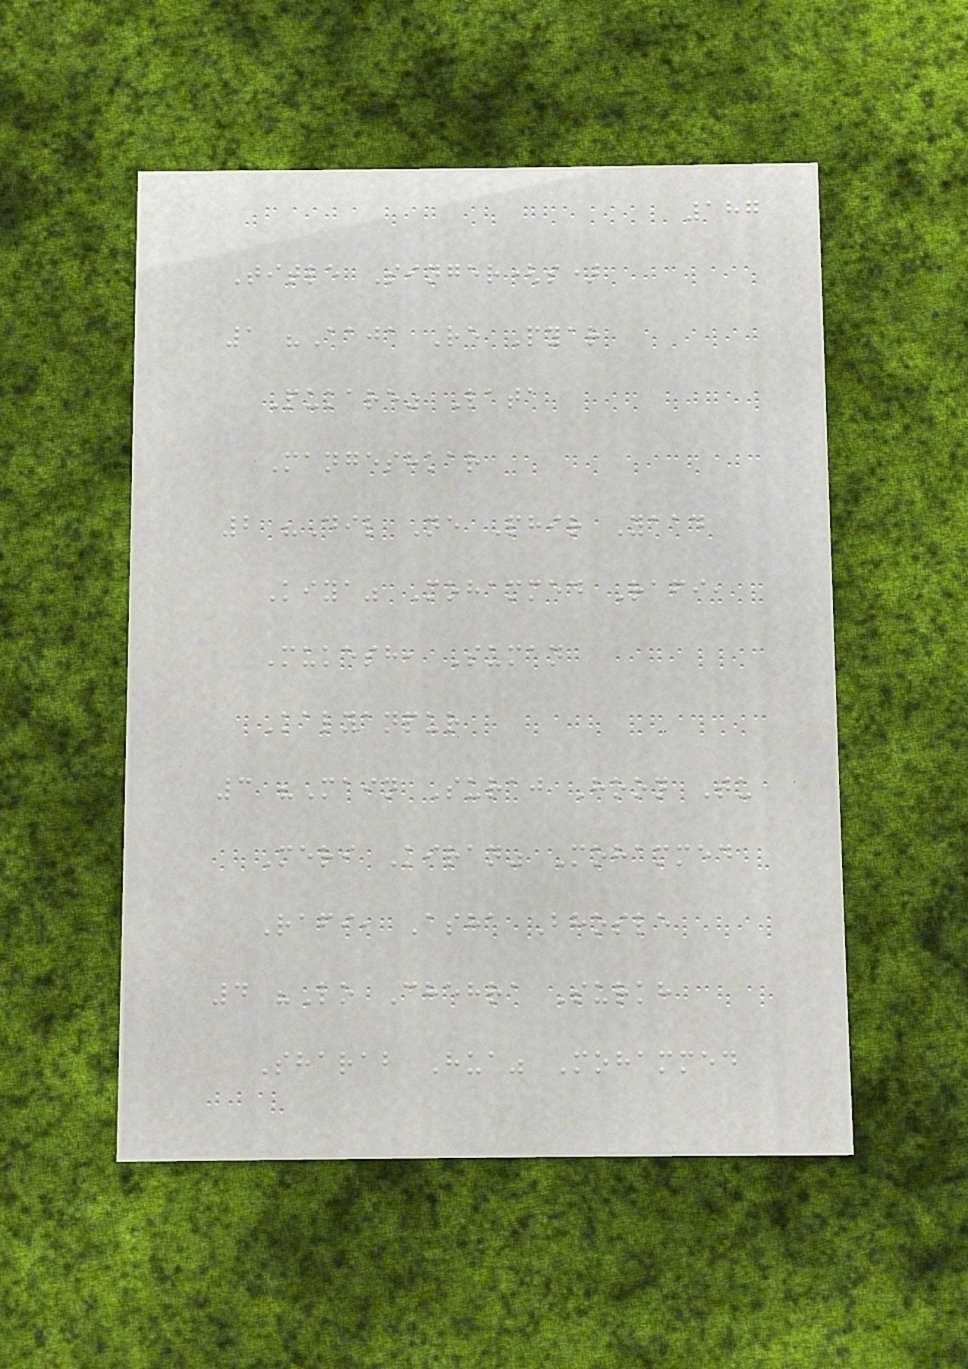187
Title Singer(s)
1 "Aaja Re Pyar
Pukare" Lata
Mangeshkar
2 "Dil Ne Phir Yaad
Kiya" Mohammed Rafi,
Mukesh, Suman
Kalyanpur
3 "Main Suraj Hoon Tu
Meri Kiran" Mohammed
Rafi, Asha Bhosle
4 "Lo Chehra Surkh
Sharab Hua" Mohammed
